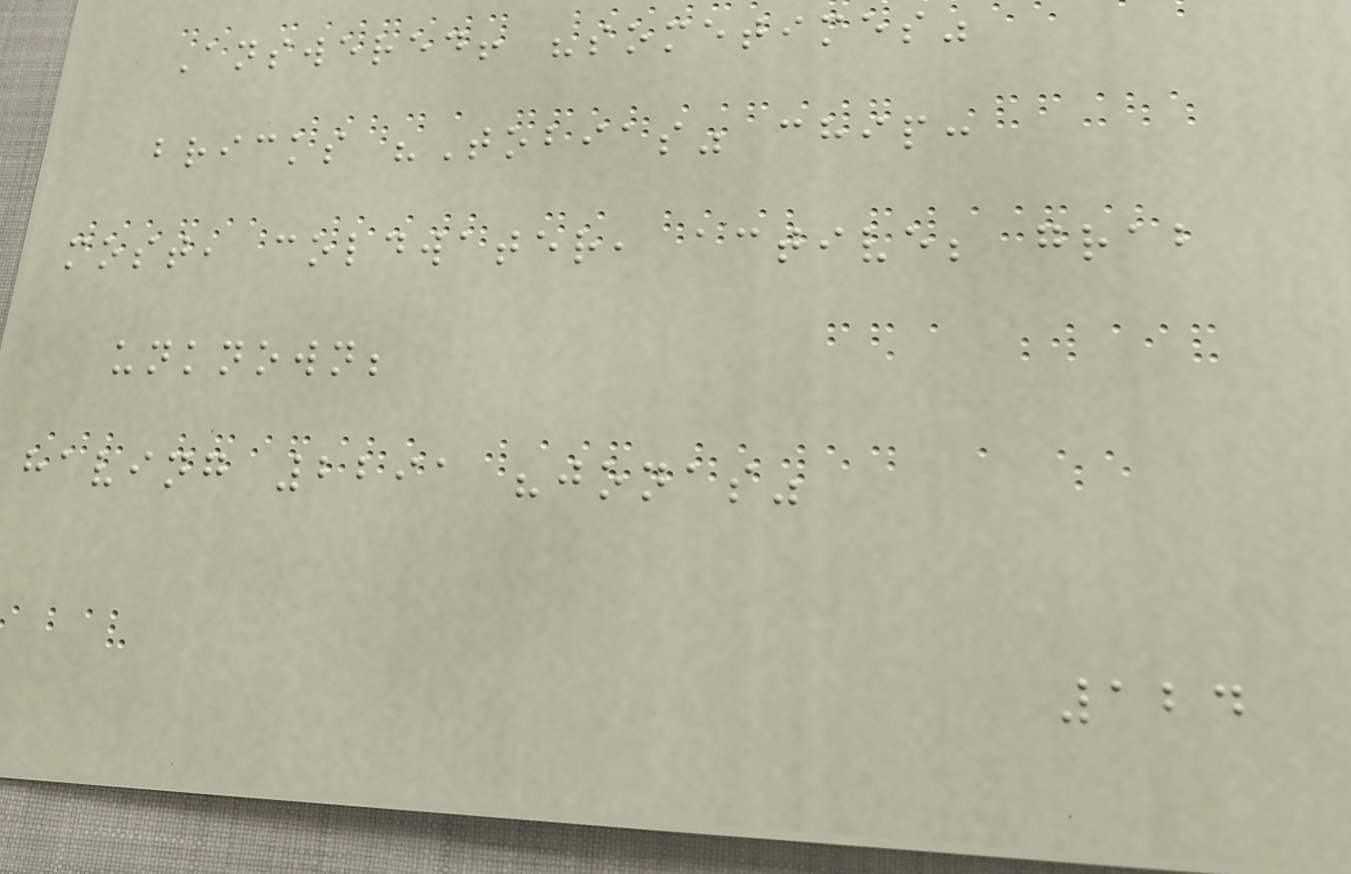Answered! "sometimes"
bricks "Tobias" chip:
most, coldwater, active; grab
unknown;
having 2291 "jonas"
124
